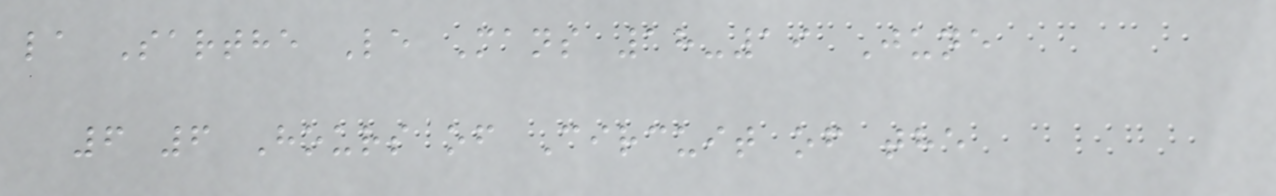la Sarthe Le Mans 18-19 June
6 6 Hours of Circuit of the
